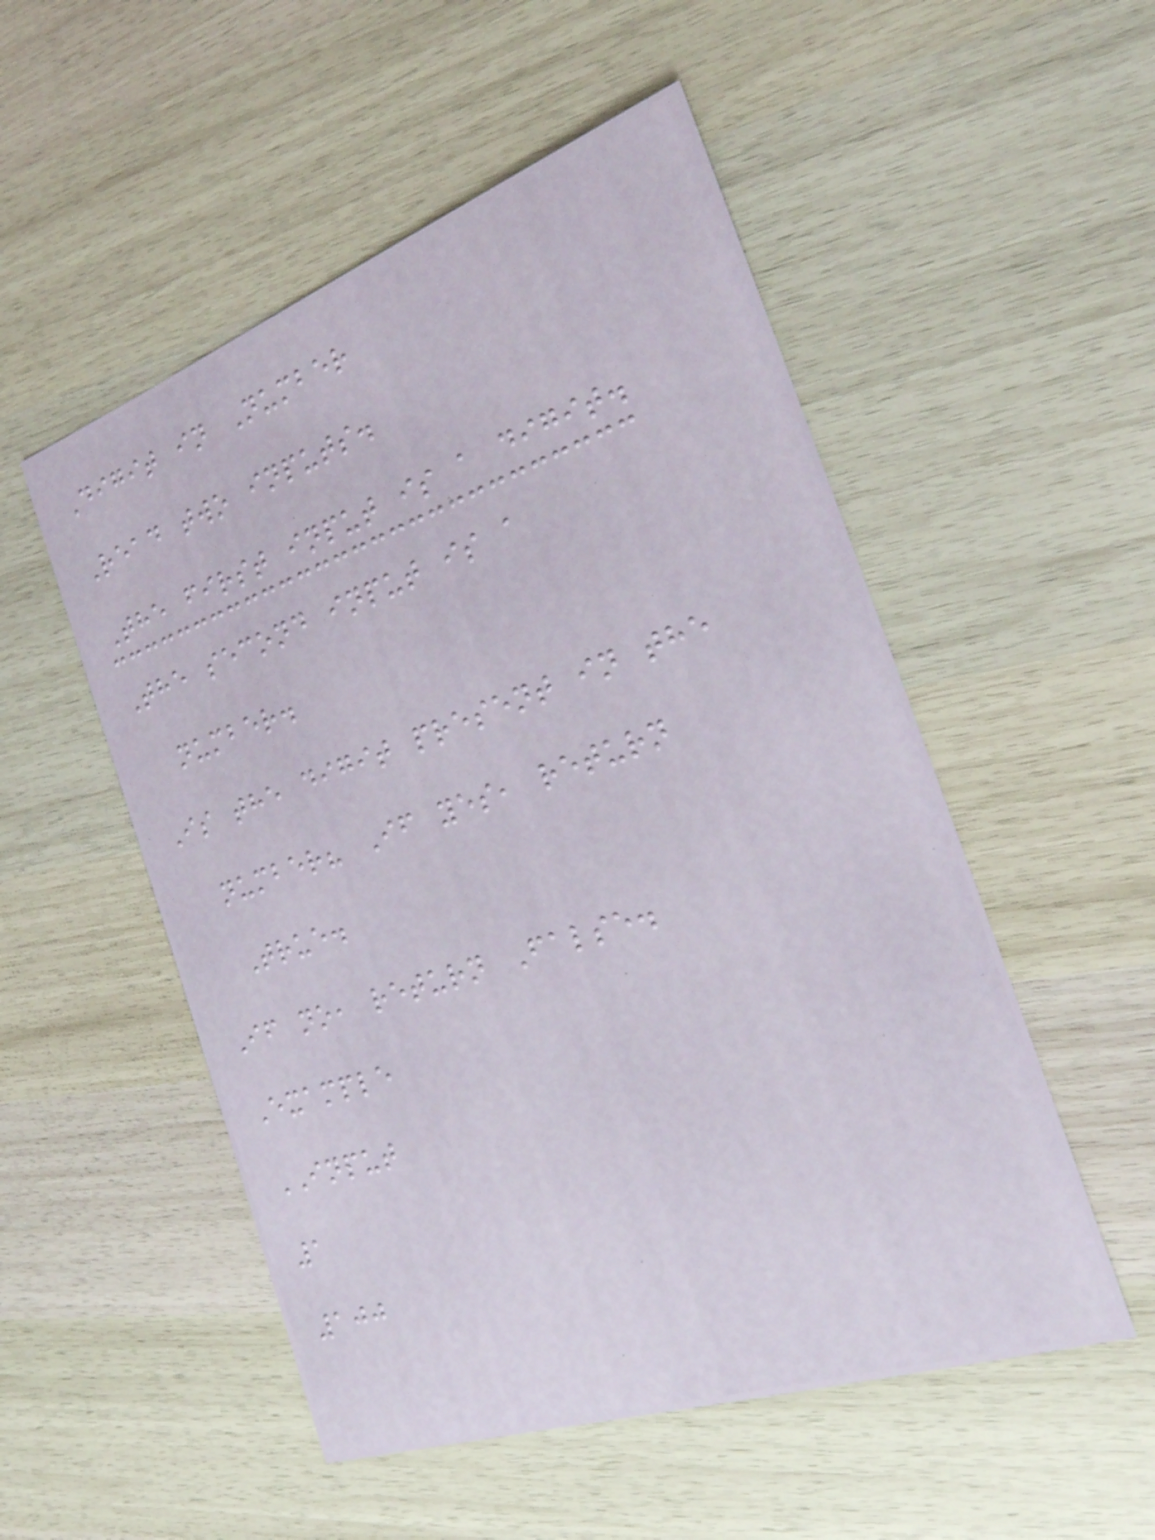Digit in Number
Read two inputs.
The first input is a digit.
The second input is a
number.
Is the digit present in the
number? If yes, return
True.
If no, return False.
Example
INPUT
1
100
